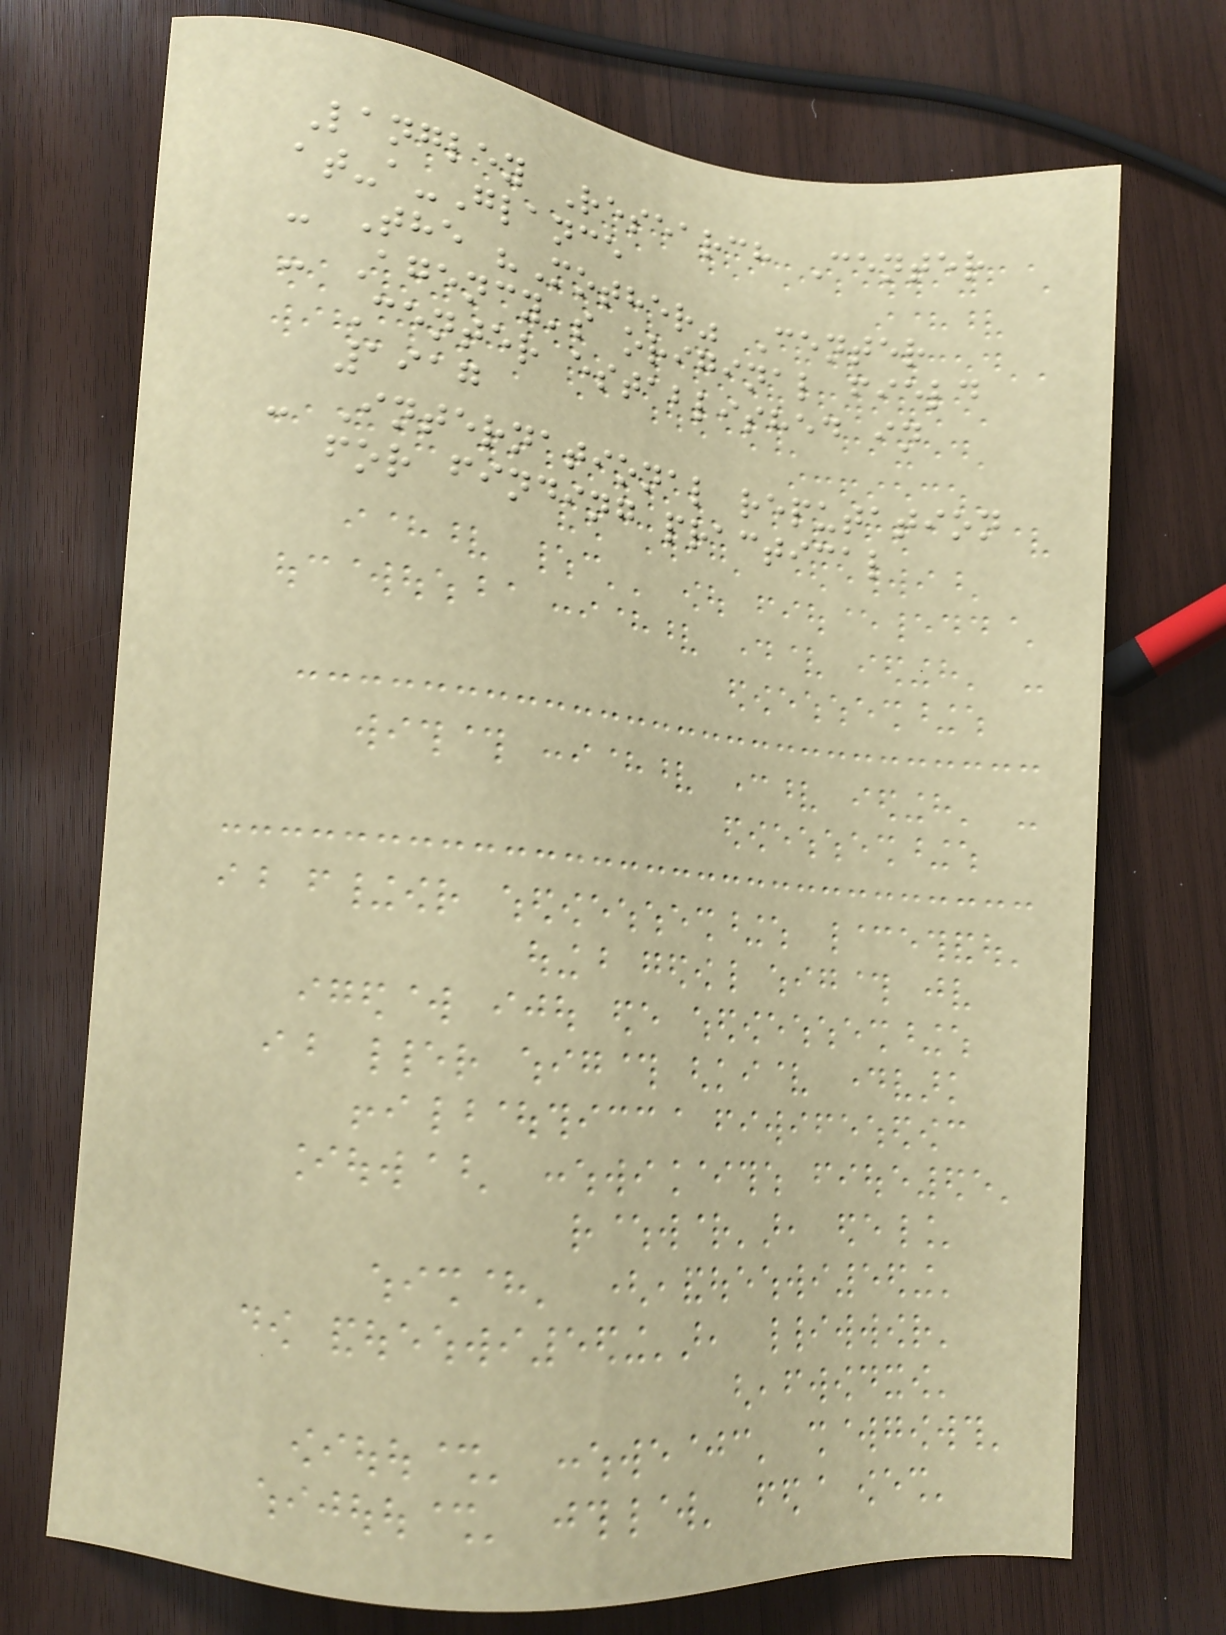Langley Research Center
at-a-Glance
- The "Mother" Center
- Agency's original field
Center established in
1917
- International reputation
for finding practical
